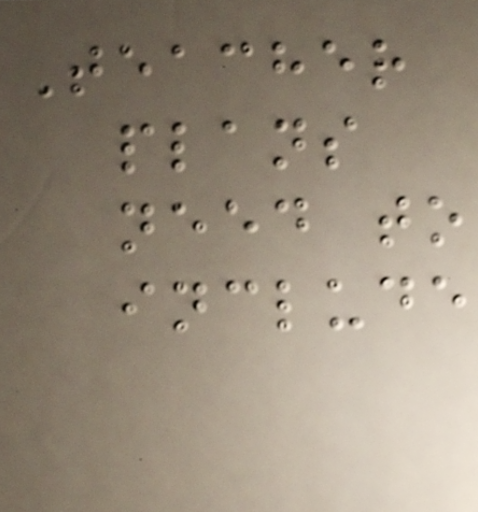Teacher
plans
need to
include
